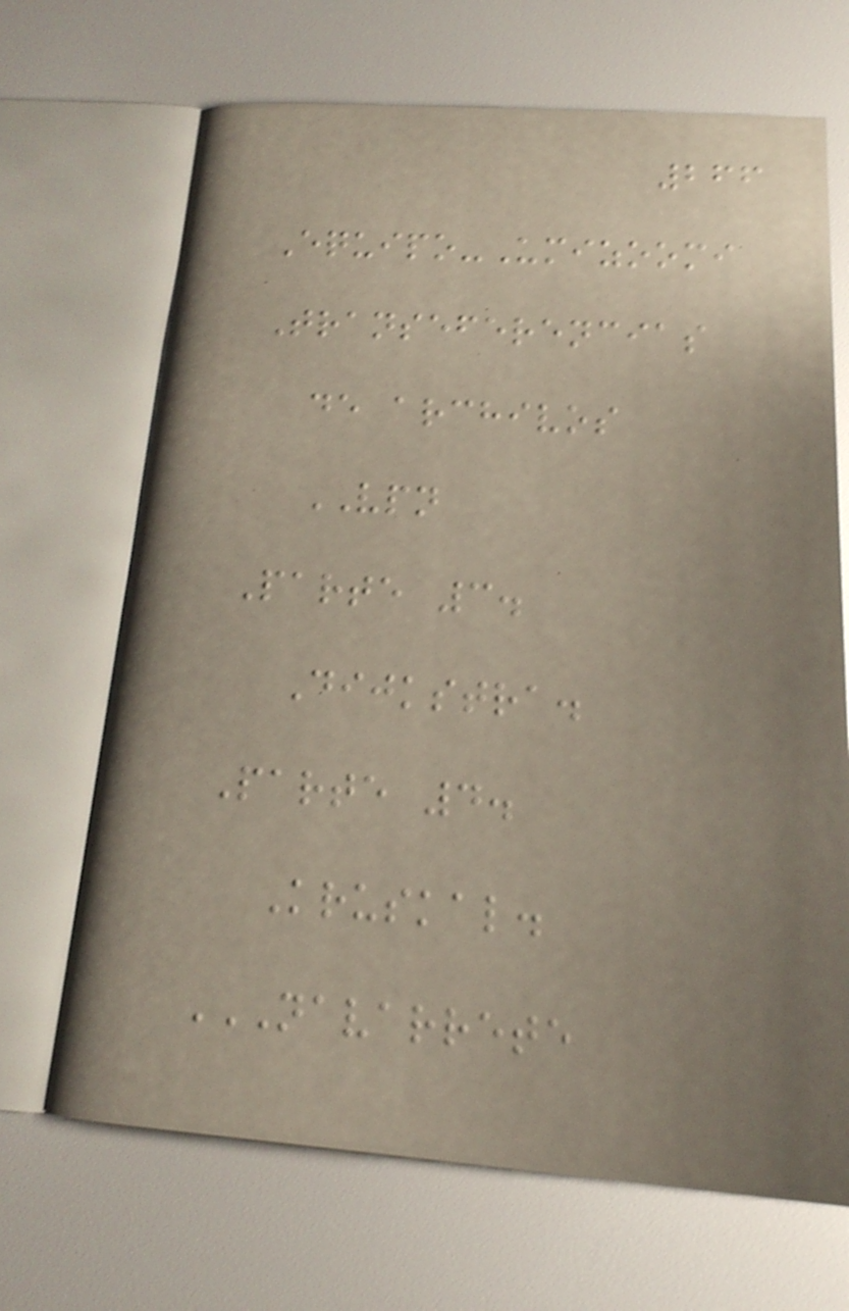266
Equipo-Umizoomi
Transeferencias
de archivos
VPN
Parte 3.
Dijkstra.
Parte 4.
Kruskal.
NAVARRETE
